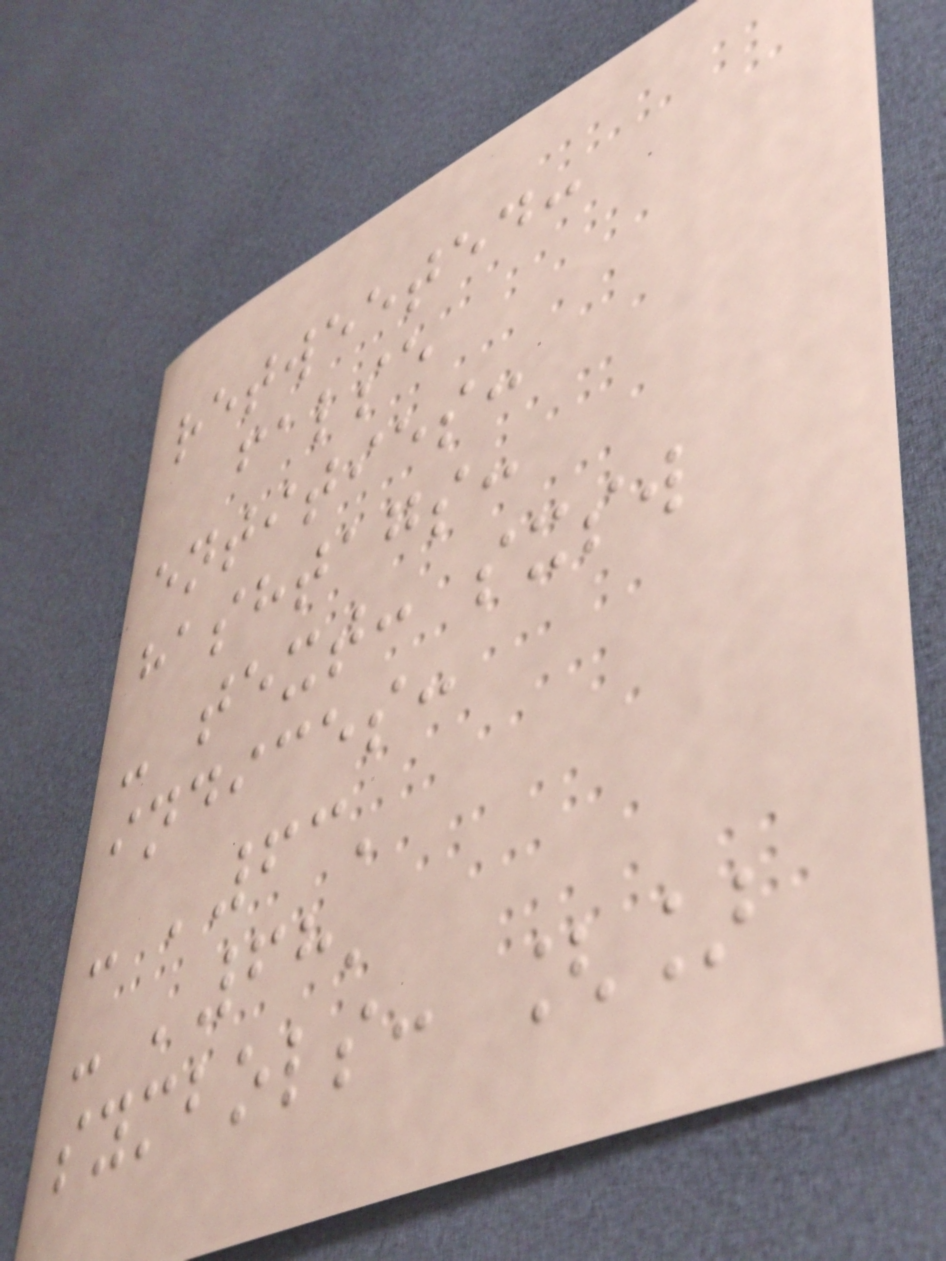retweeted:
false
entities:
hashtags:
- text: sxsw
indices:
- '63'
- '68'
symbols: []
